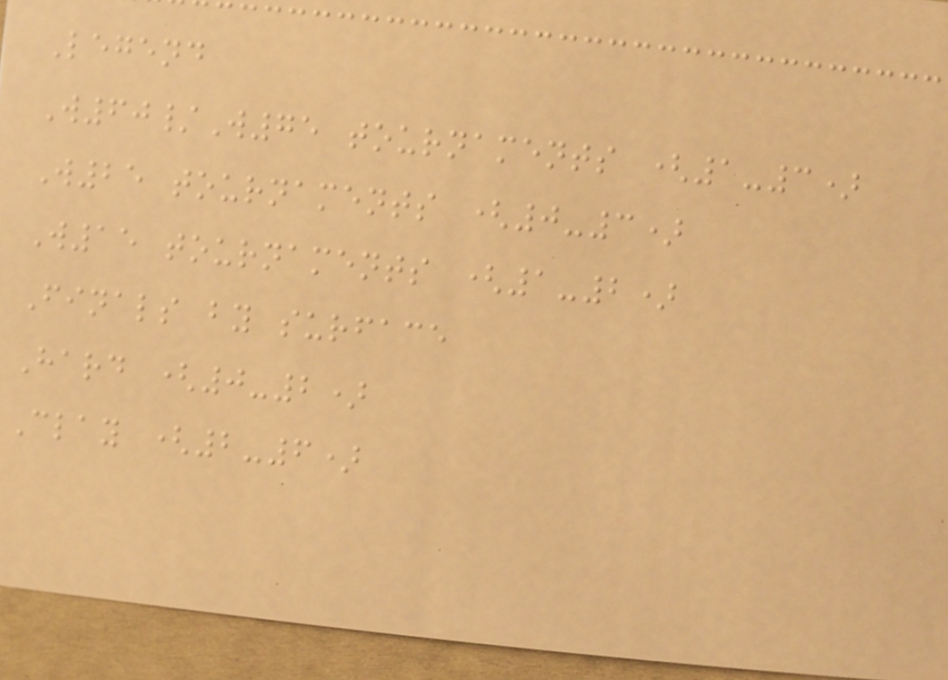Legend
W60/W75 tournaments (1-3)
W25 tournaments (0-3)
W15 tournaments (1-2)
Finals by surface
Hard (0-2)
Clay (2-6)
